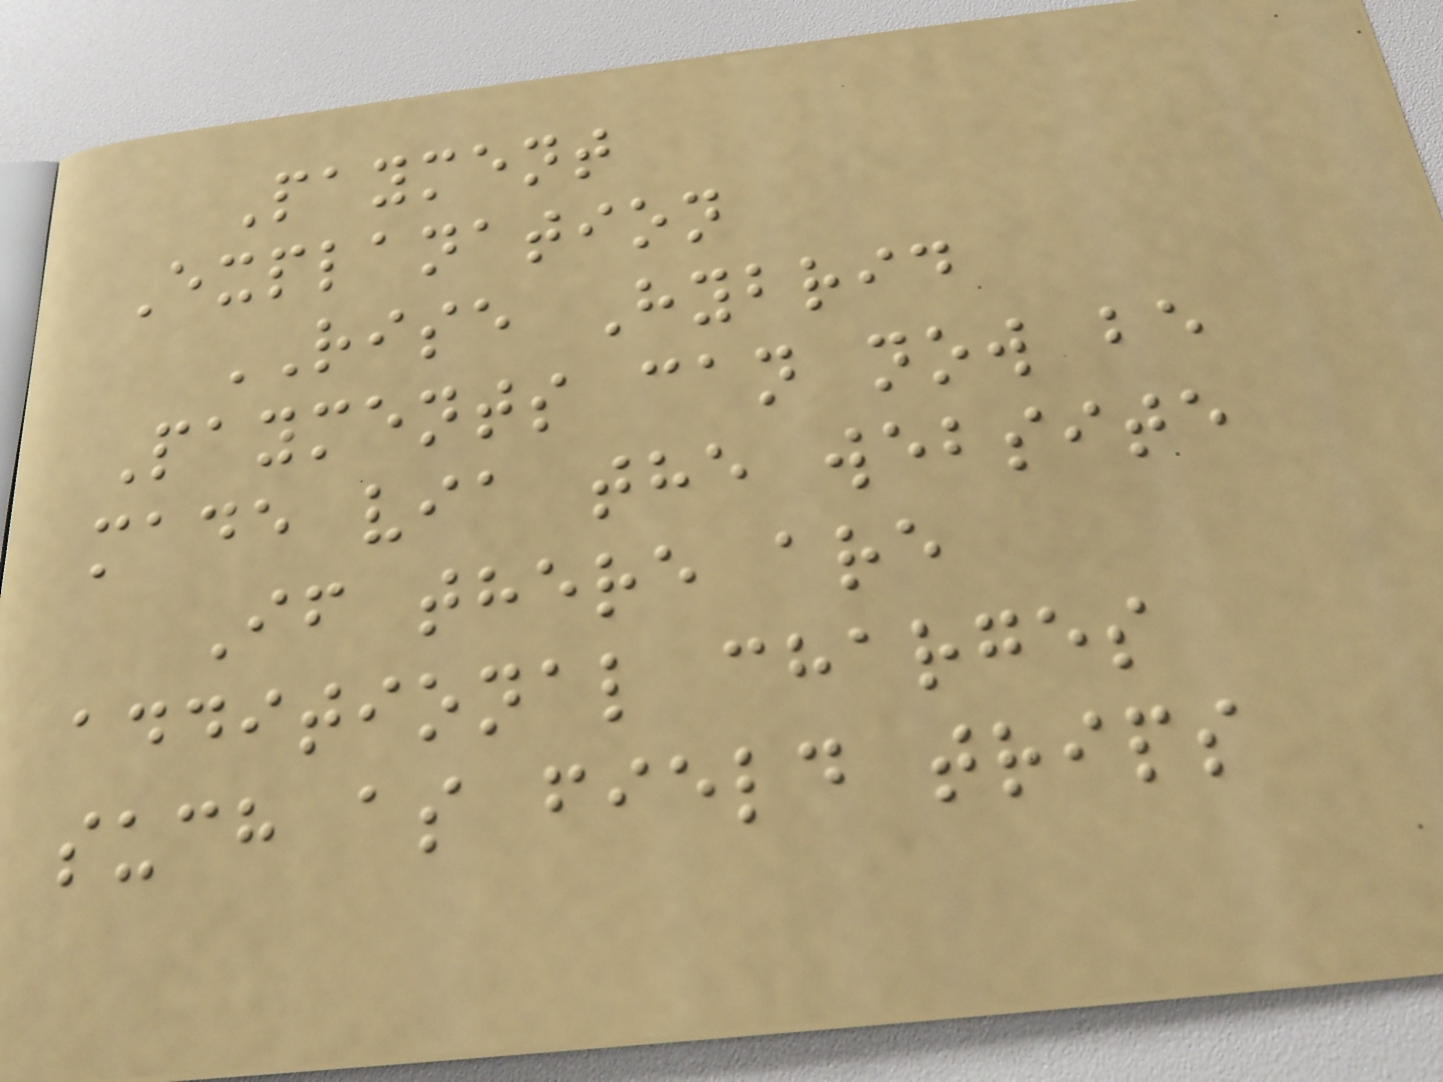Payment
Explanation
RISE Hybrid
Payments can now be
made via the website
If there are
additional charges
such as field trips
